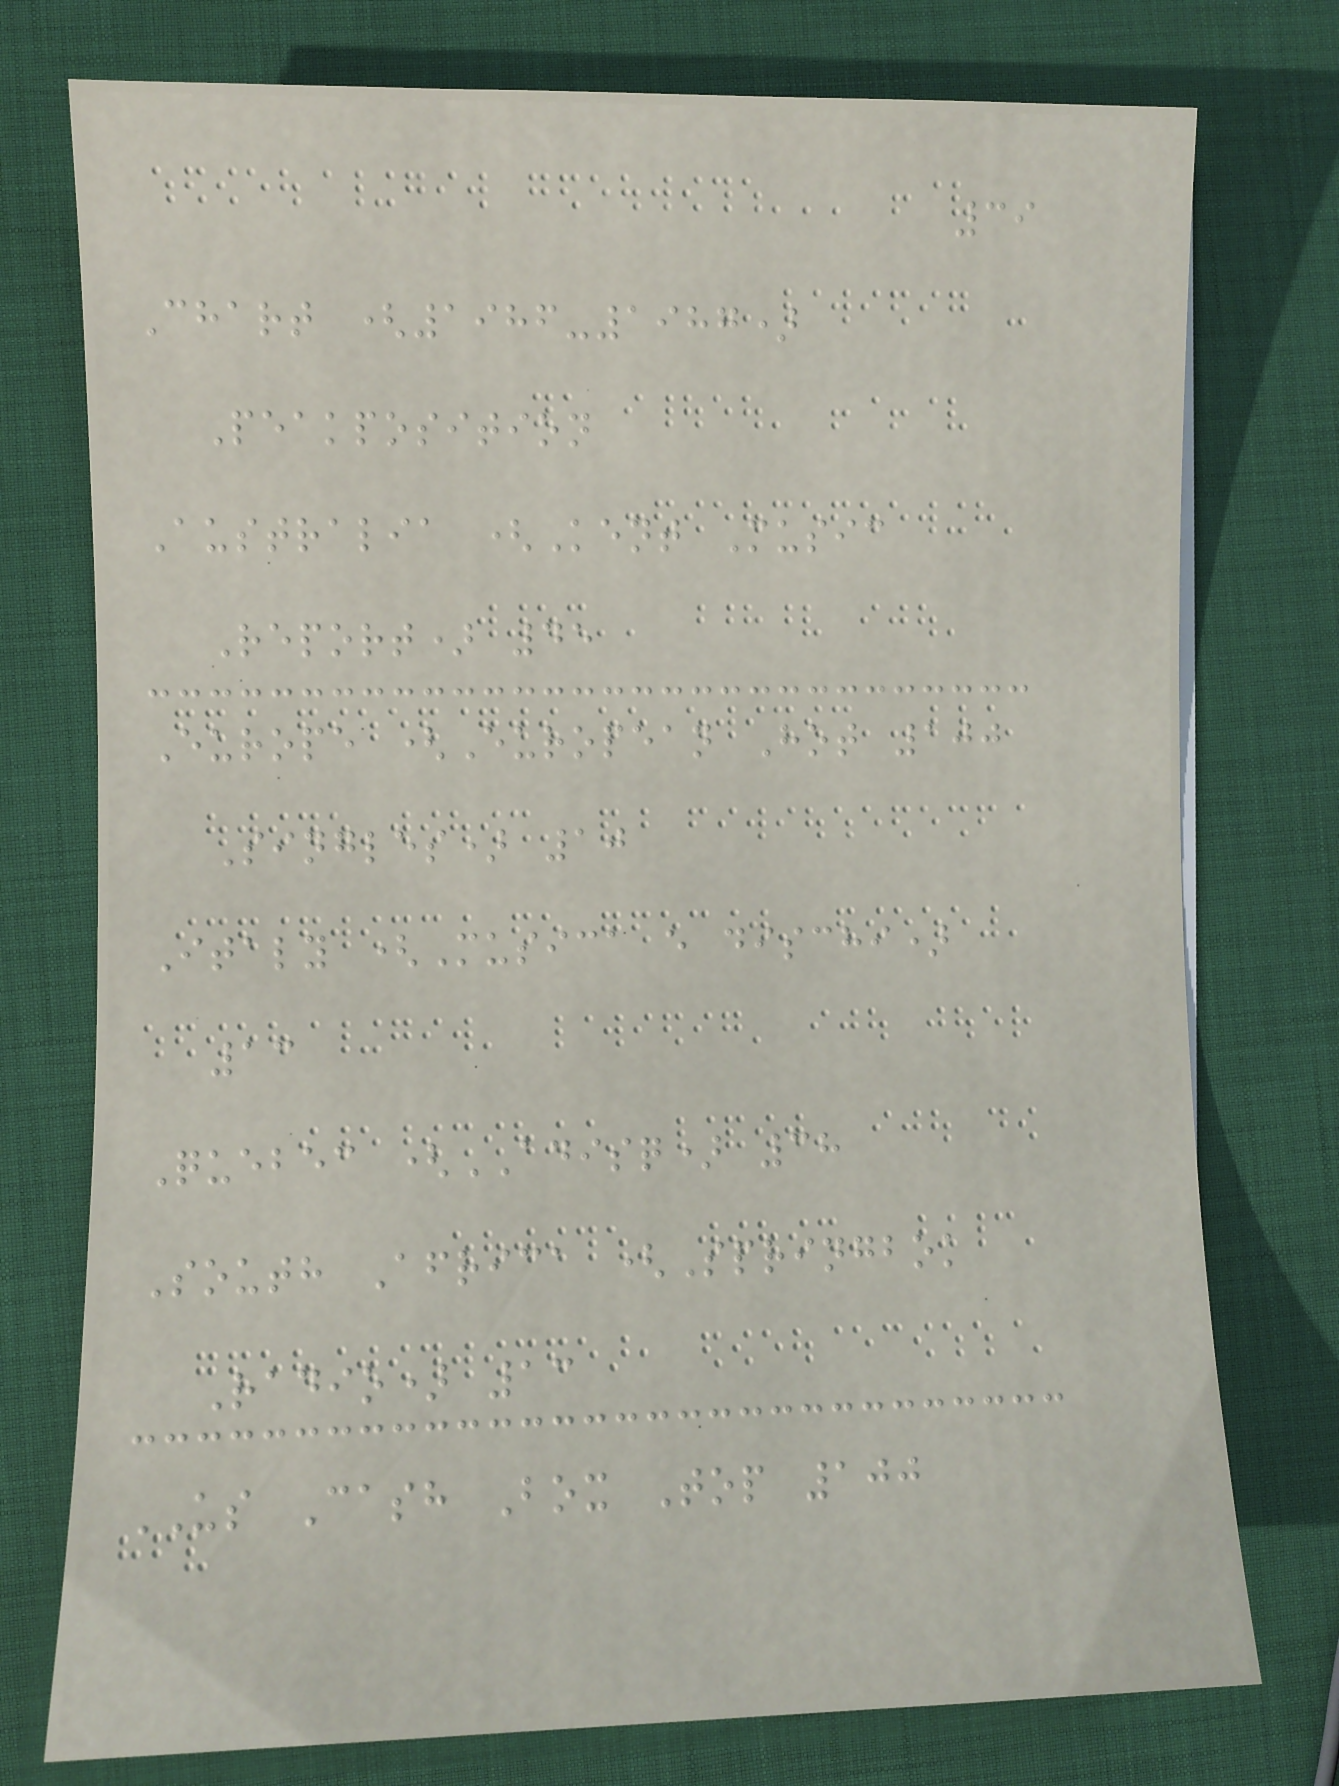39
Chart (1986-1987)
Peakposition
Australia (Kent Music
Report) 45
Europe (European Hot 100
Singles) 10
Italy (Musica e dischi)
13
Quebec (ADISQ) 38
South Africa (Springbok
Radio) 13
US Cash Box Top 100
